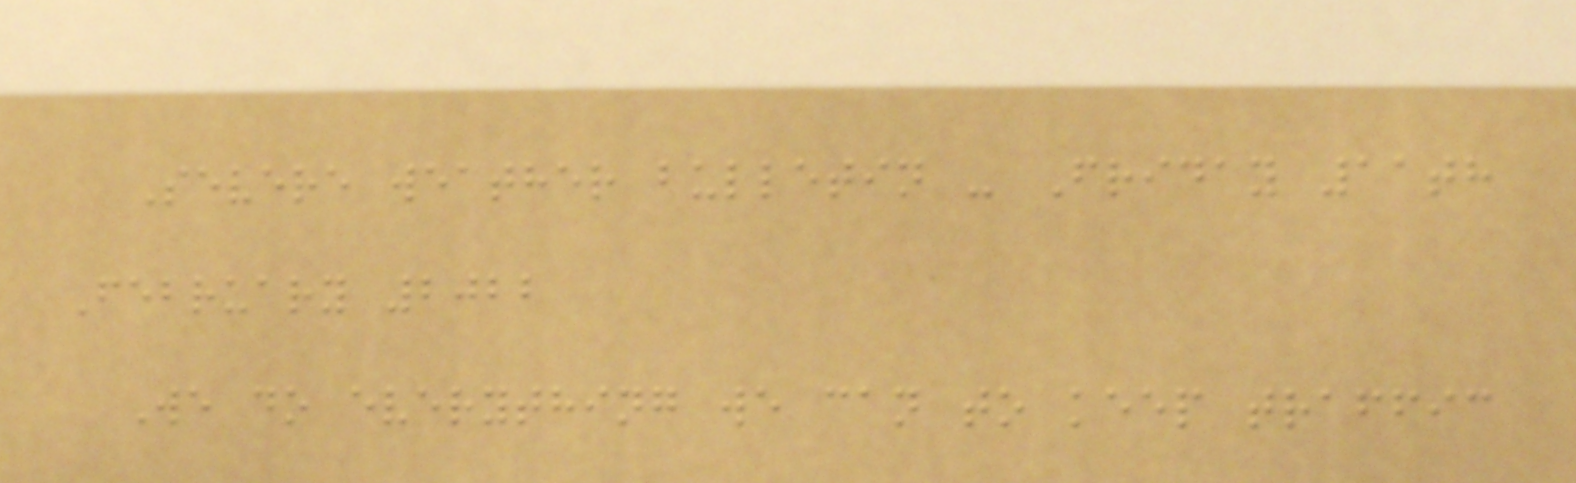Severe weather bulletin - Friday 11th
February 2022
We do everything we can to keep traffic
